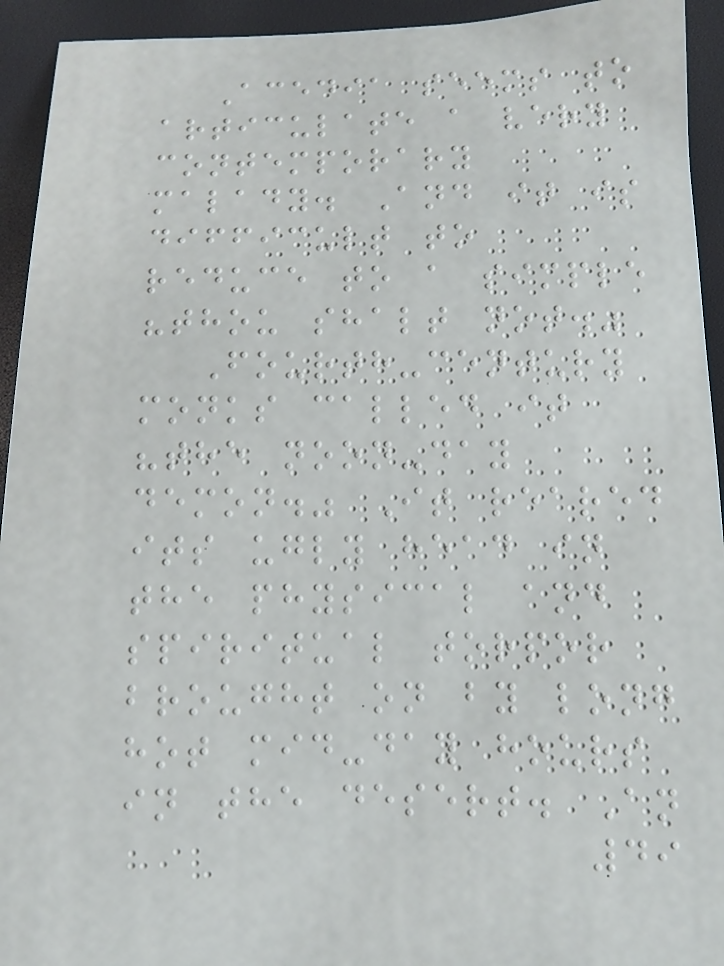Acedia seems to
articulate a very
contemporary
malady. And it is
difficult to
reduce to a simple
"thou shalt not."
Fourth-century
monks called it
"the noon-day
demon." It reared
its ugly head in
the physical and
spiritual torpor
brought on by long
hot mid-day hours
in the desert. An
49
